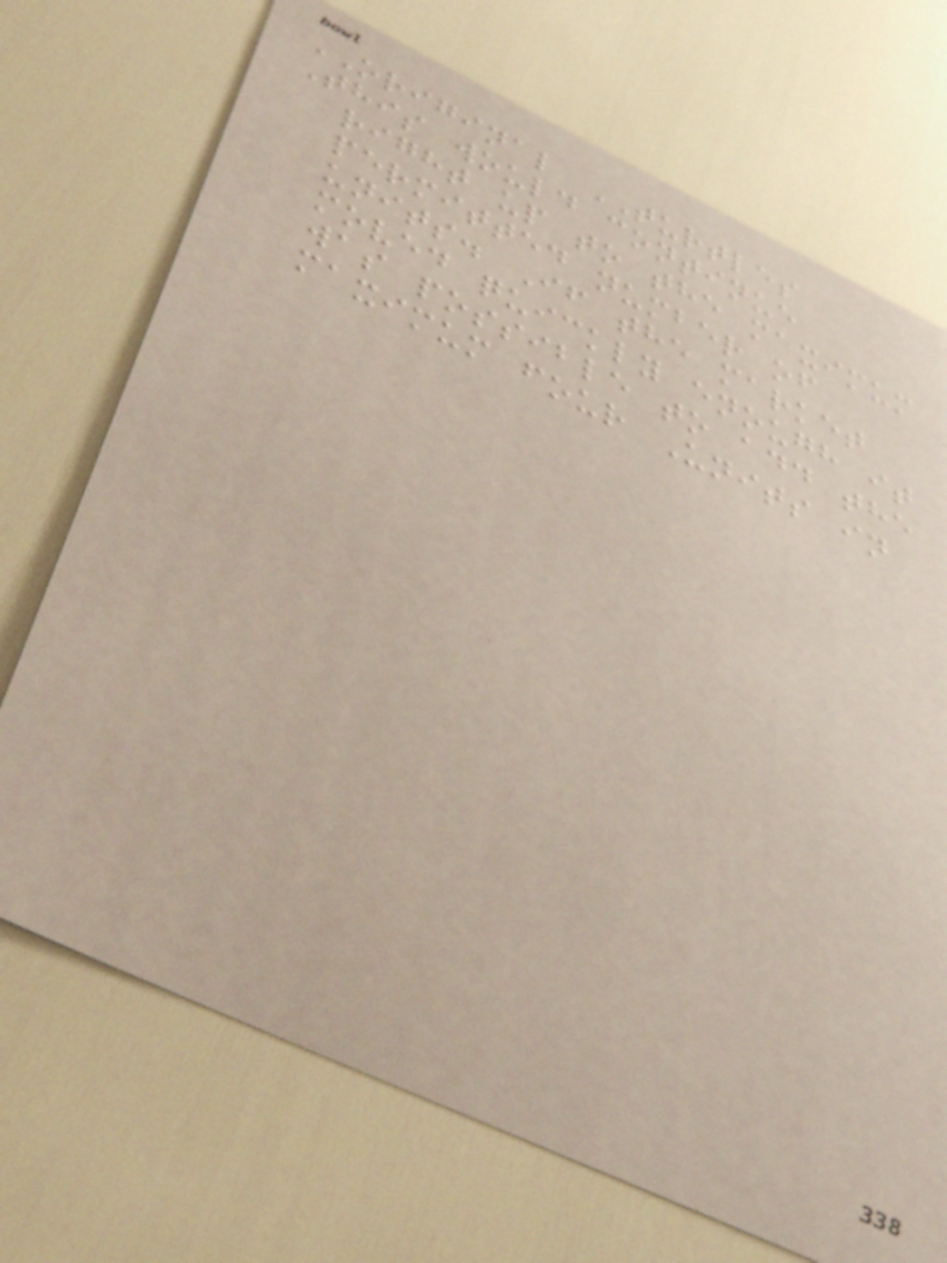ORIGINAL TURTLES
This would continue
right up to the maximum
permitted number of
units. If the market
moved quickly enough it
was possible to add the
maximum four Units in
